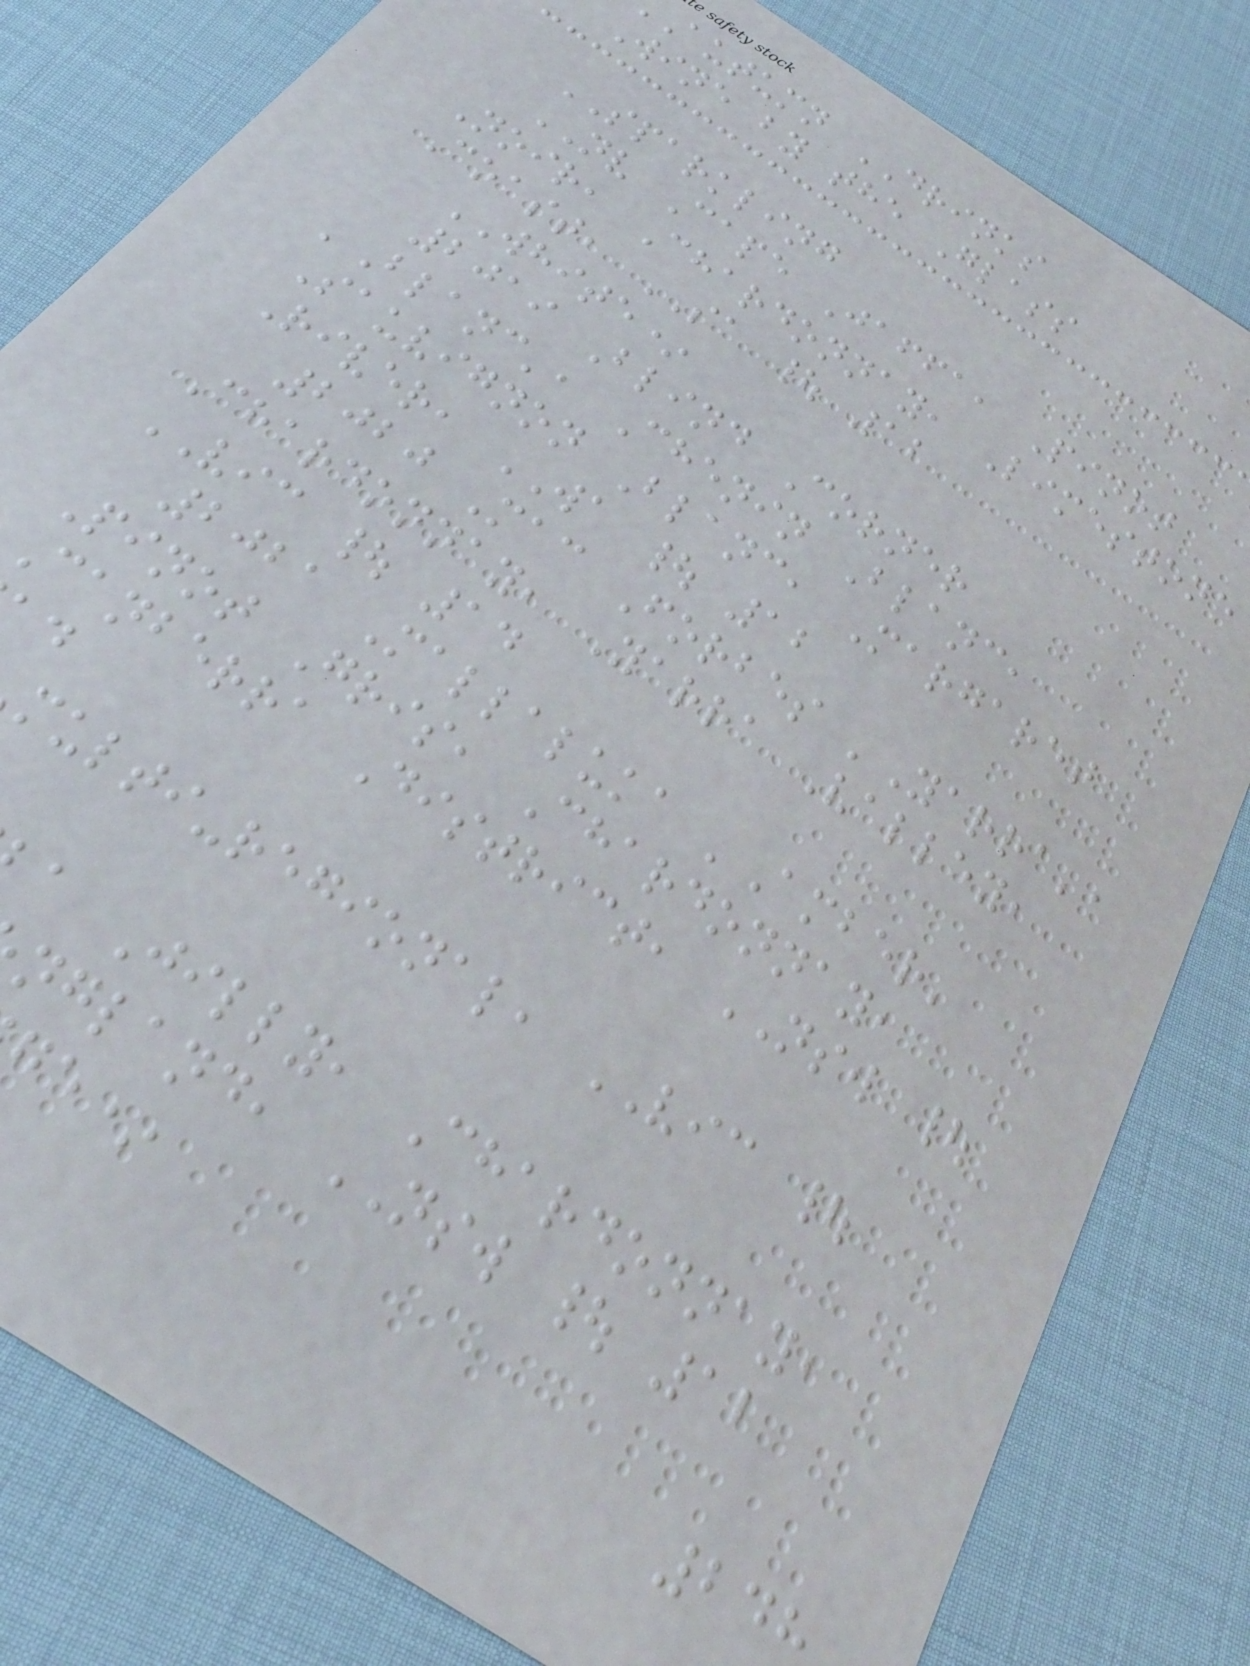autumn DRINKS
Wine by the Glass
SPARKLING
NV Cape Jaffa, Pinot
Noir, Chardonnay, Limestone
Coast, SA | 12
WHITE*
2019 Blind Corner
'Blanc', Chenin Blanc,
Sauvignon Blanc, Margaret
River, WA | 12
2020 Mac Forbes 'Yarra',
Chardonnay, Yarra Valley,
VIC | 14
2021 Mallaluka 'Amber'
Pinot Gris, Chardonnay,
Canberra District, NSW |
multi-regional, VIC |
a Jilly, Chardonnay,
ngland, NSW | 12
